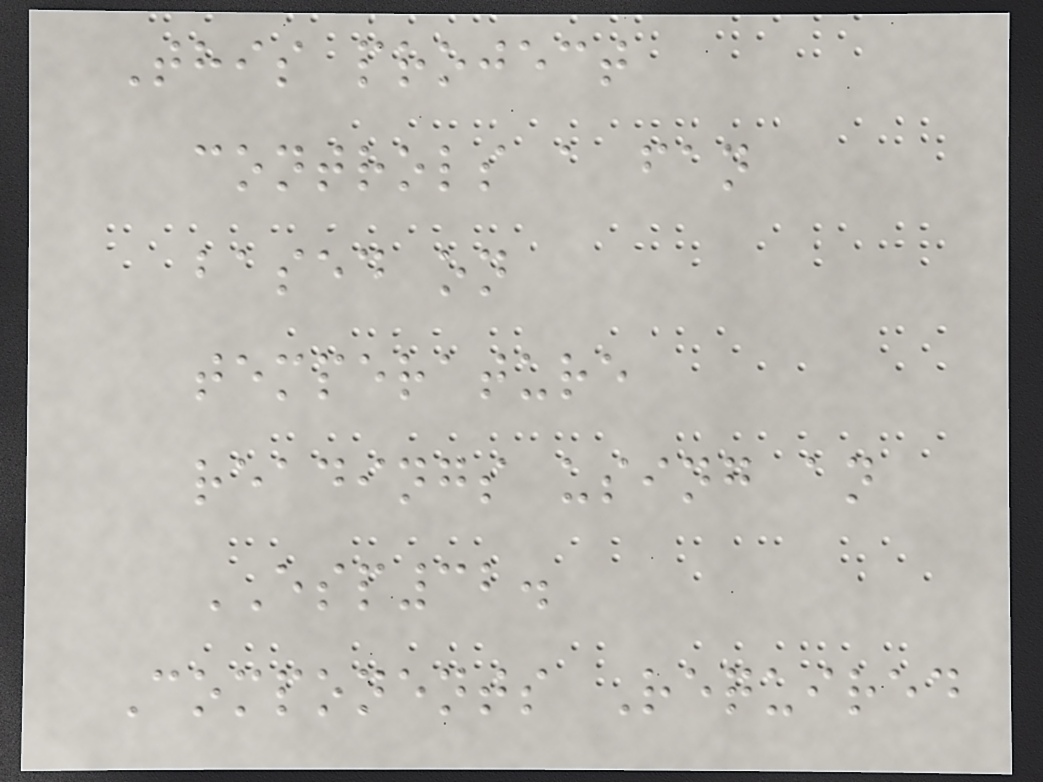This project
controls a fan
based on
temperature
readings using an
ESP32.
Components Required
